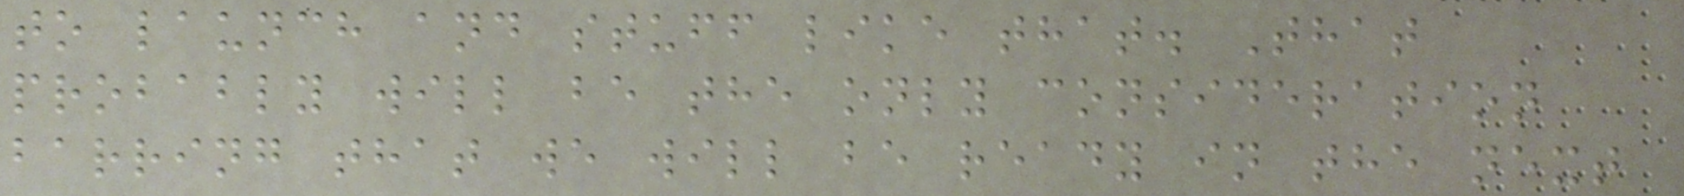to launch and stuff like that. That
probably will be the only consideration
barring that we will be ready in the next
